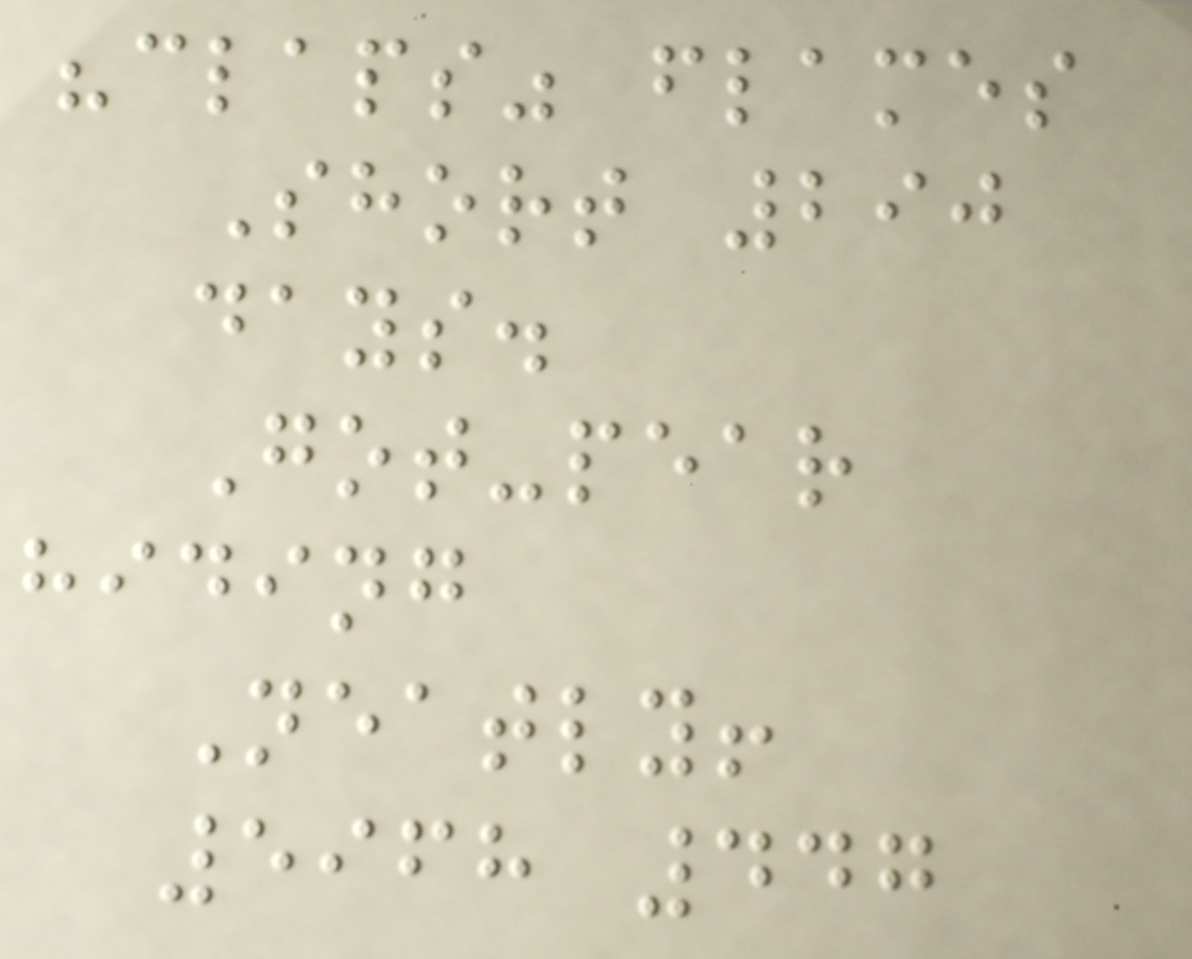"claps" flames
Short 290
days.
Got-pear
hiding
Neatly!
5968 447
